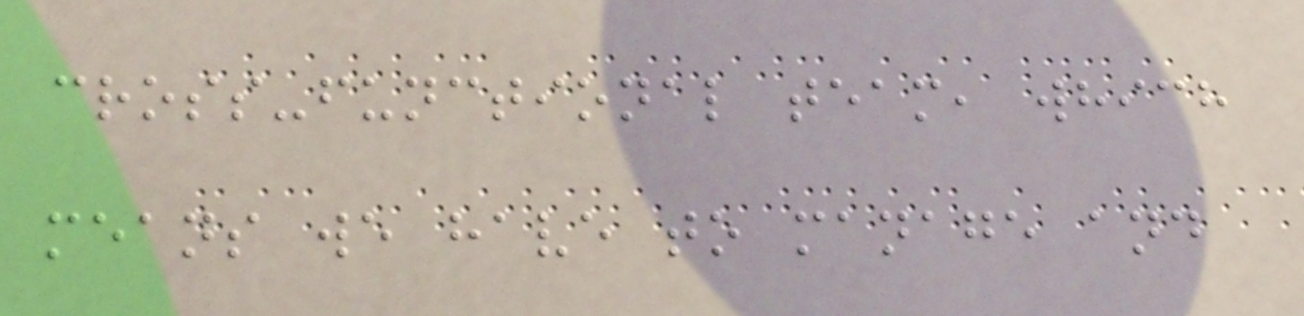cross-functional team, which
means we have to manage and
